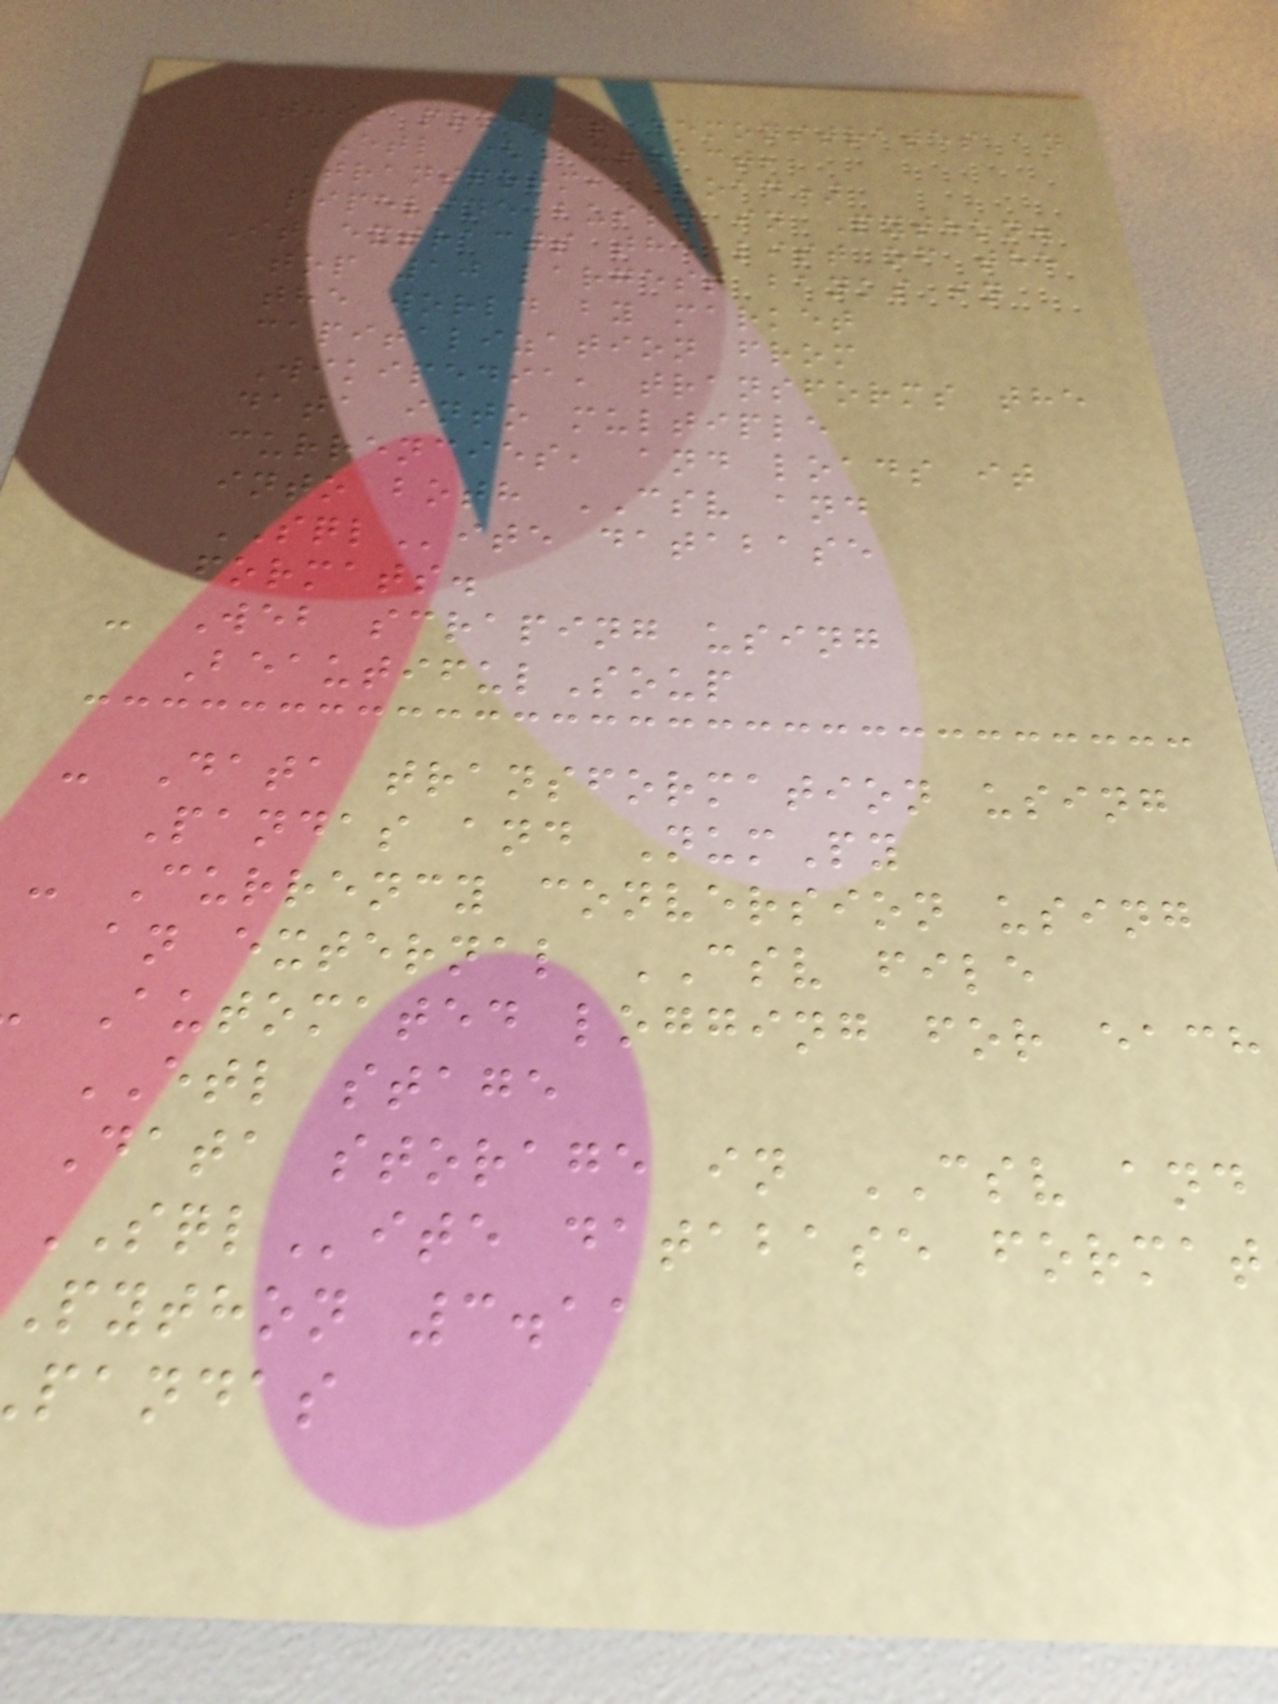This project demonstrates an
ETL (Extract,
Transform, Load)
pipeline built in Python.
It extracts the list of the
top 10 largest banks in
the world by market
capitalization from
Wikipedia, transforms the
data into multiple
currencies, and loads it
into both CSV and
SQLite database
formats.
- Web scraping using
BeautifulSoup
- Data transformation using
Pandas and NumPy
- Currency conversion using
an external CSV file
Automated logging for each
ETL stage
Data storage in CSV and
SQLite database format
Python 3.11
pandas
